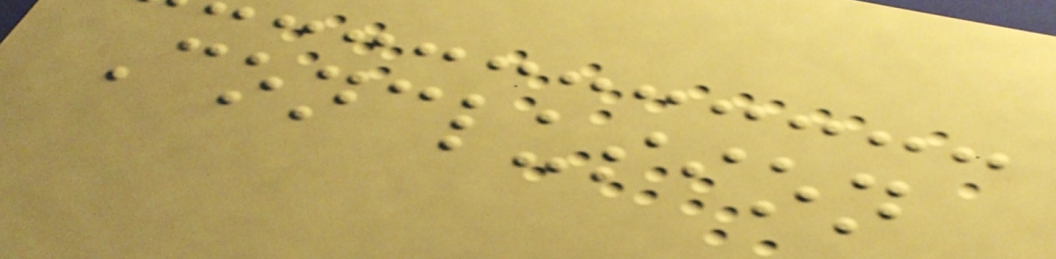Conclusion
